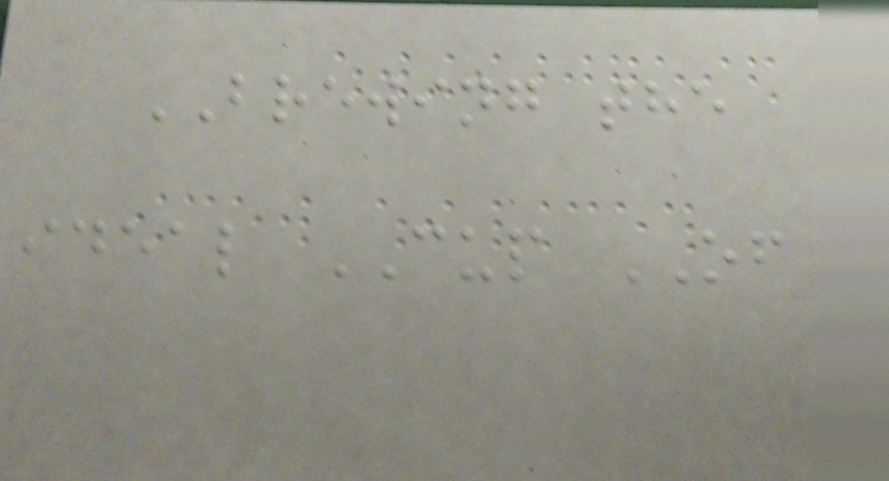BREWING the
ideal CUP OF
